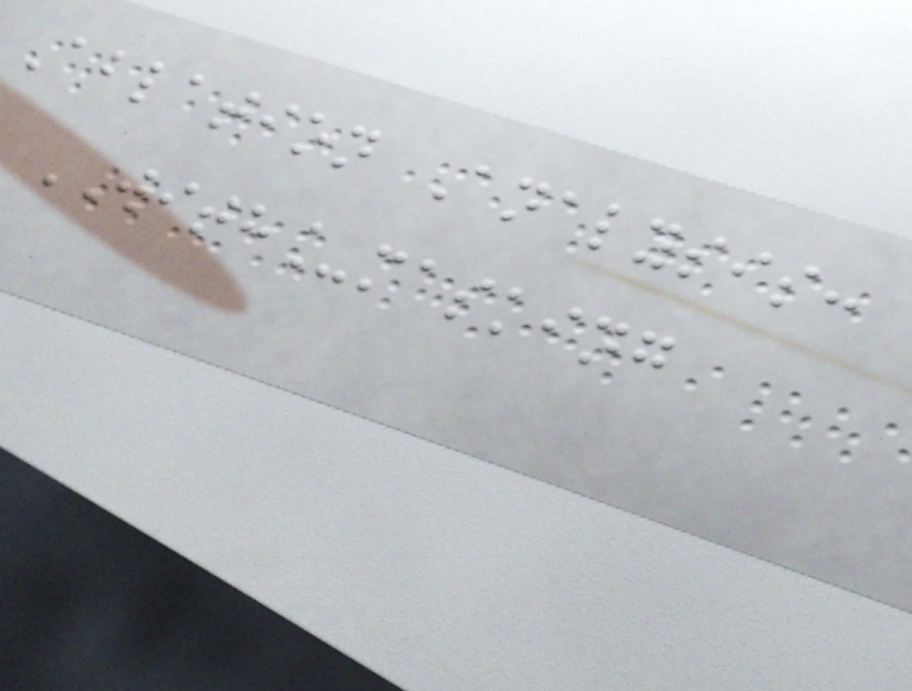Ablation Analysis:
WITH_masking
